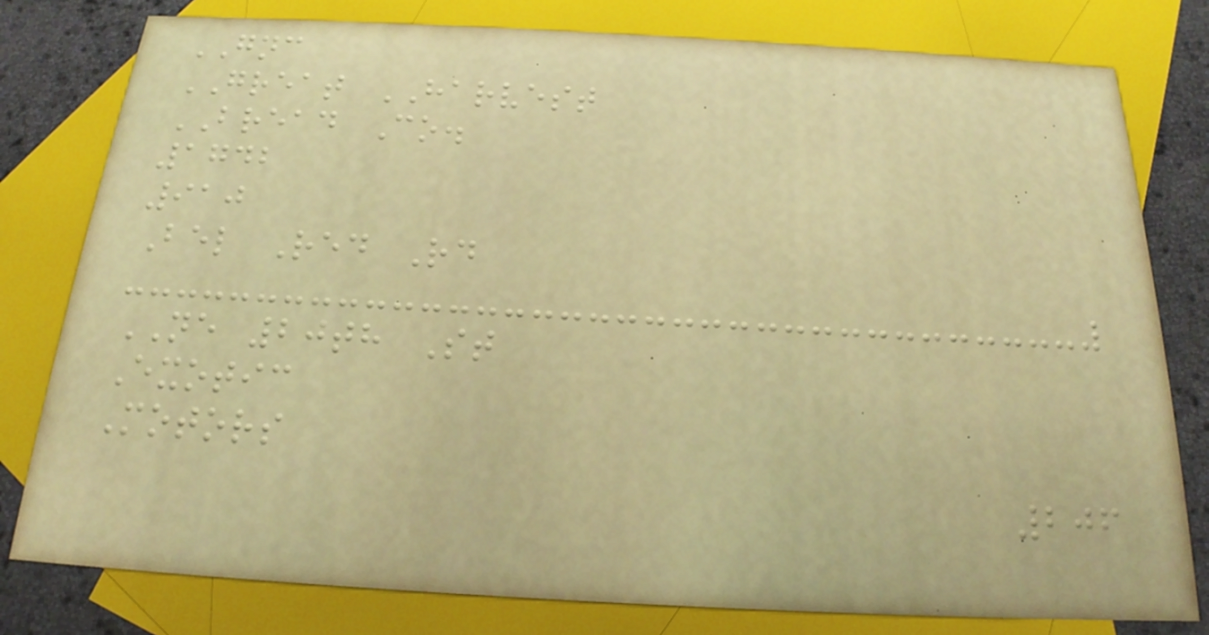GNC
GREAT HARVEST
BREAD Co.
1742
910
Bel Red Rd
NE 20th St
Exotic
Motors
206
